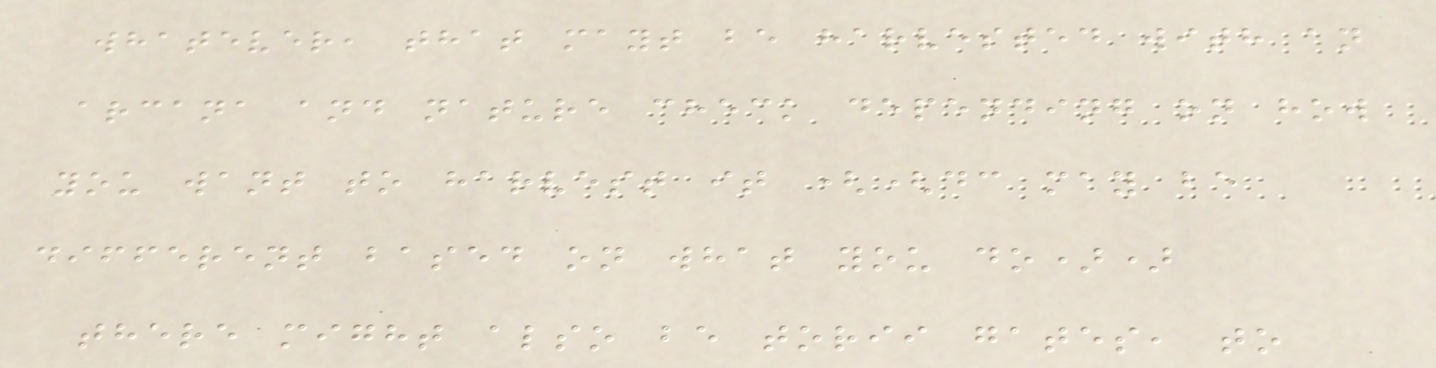whatever, that mayt be harvested with an
arcana and nature check depending on how
you want to harvest it ((dc may be
different based on what you do))
there might also be torii gates, to
